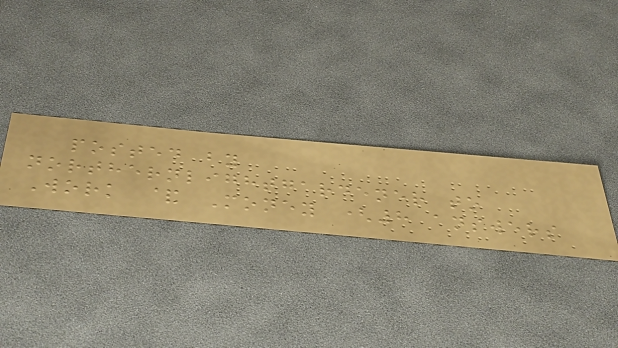posted by
northernlightgardener to
Work & Money (8 answers
